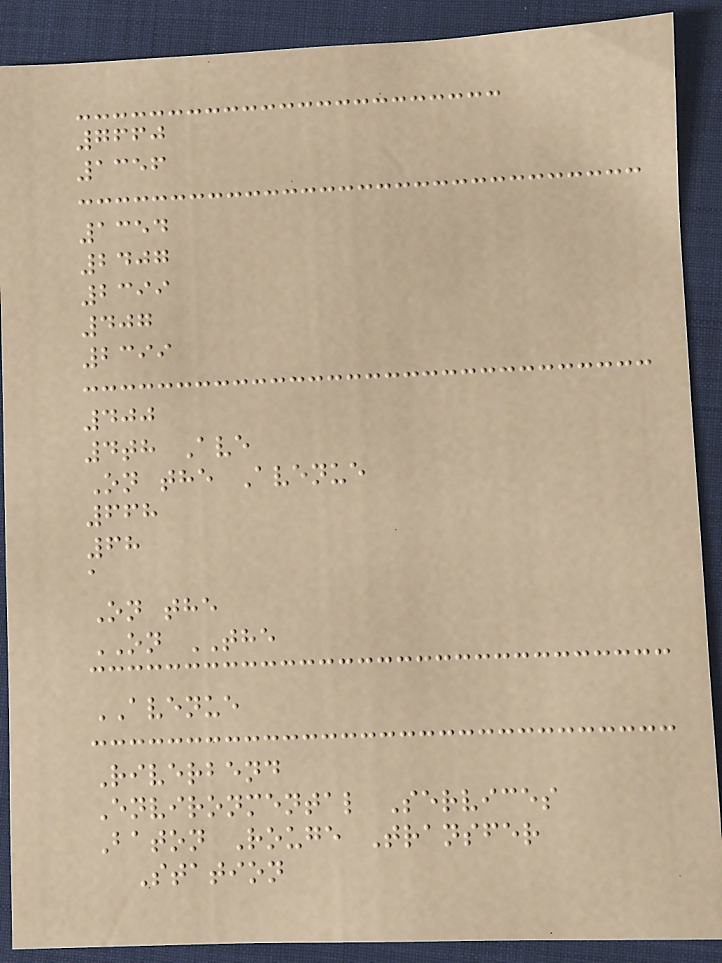7660
1356
1354
2407
2399
407
2399
400
4th Ave
On the Avenue
668
68
a
On the
ON THE
AVENUE
Riverbend
Environmental Services
Baton Rouge Transfer
Station
